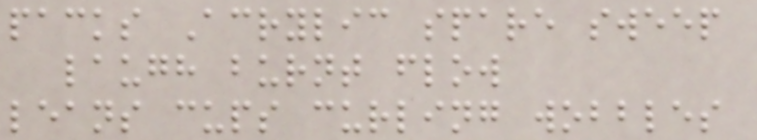packs Acrylic spare sweep
laugh burnt flow
leans cups curling wobbles
